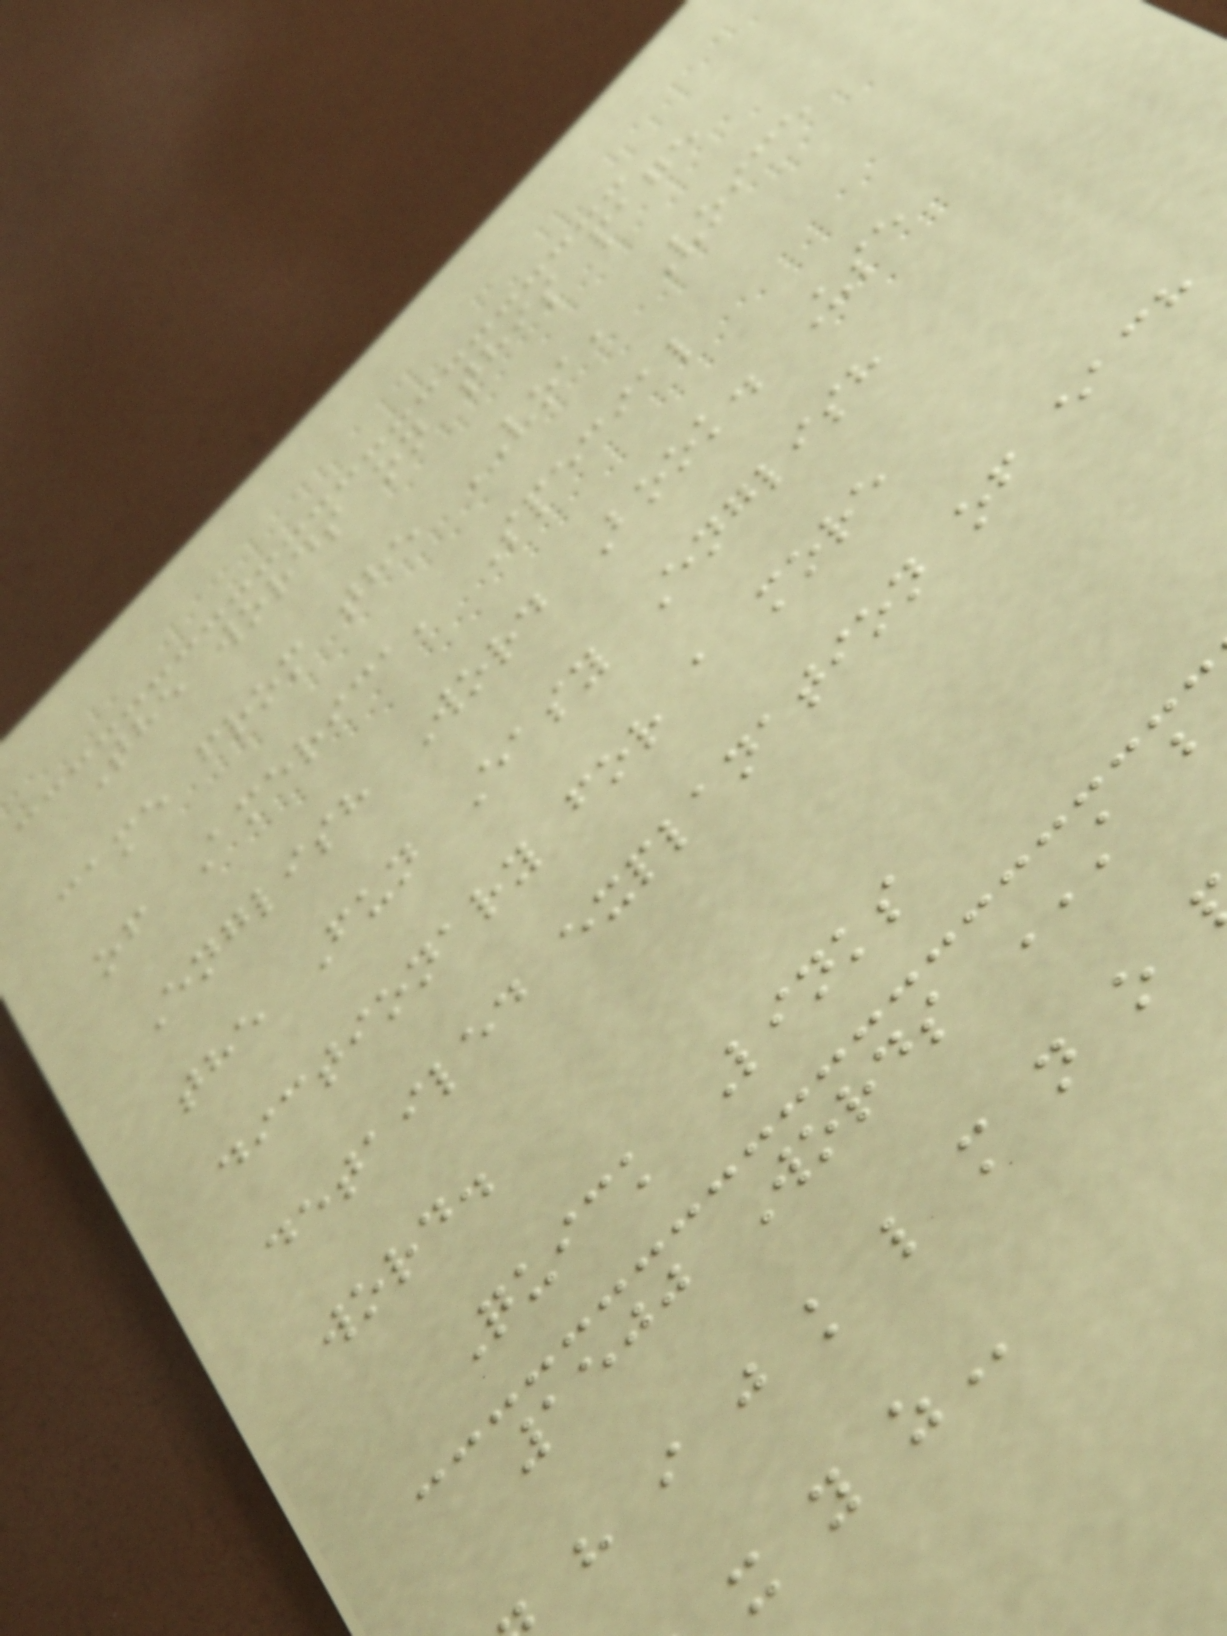The words on this page
came from the VOA, Voice
of America, Special
English Word Book. Use
the Fun Easy English
dictionary for a more
detailed explanation of each
word.
Quick Links
h i j k l m n o
